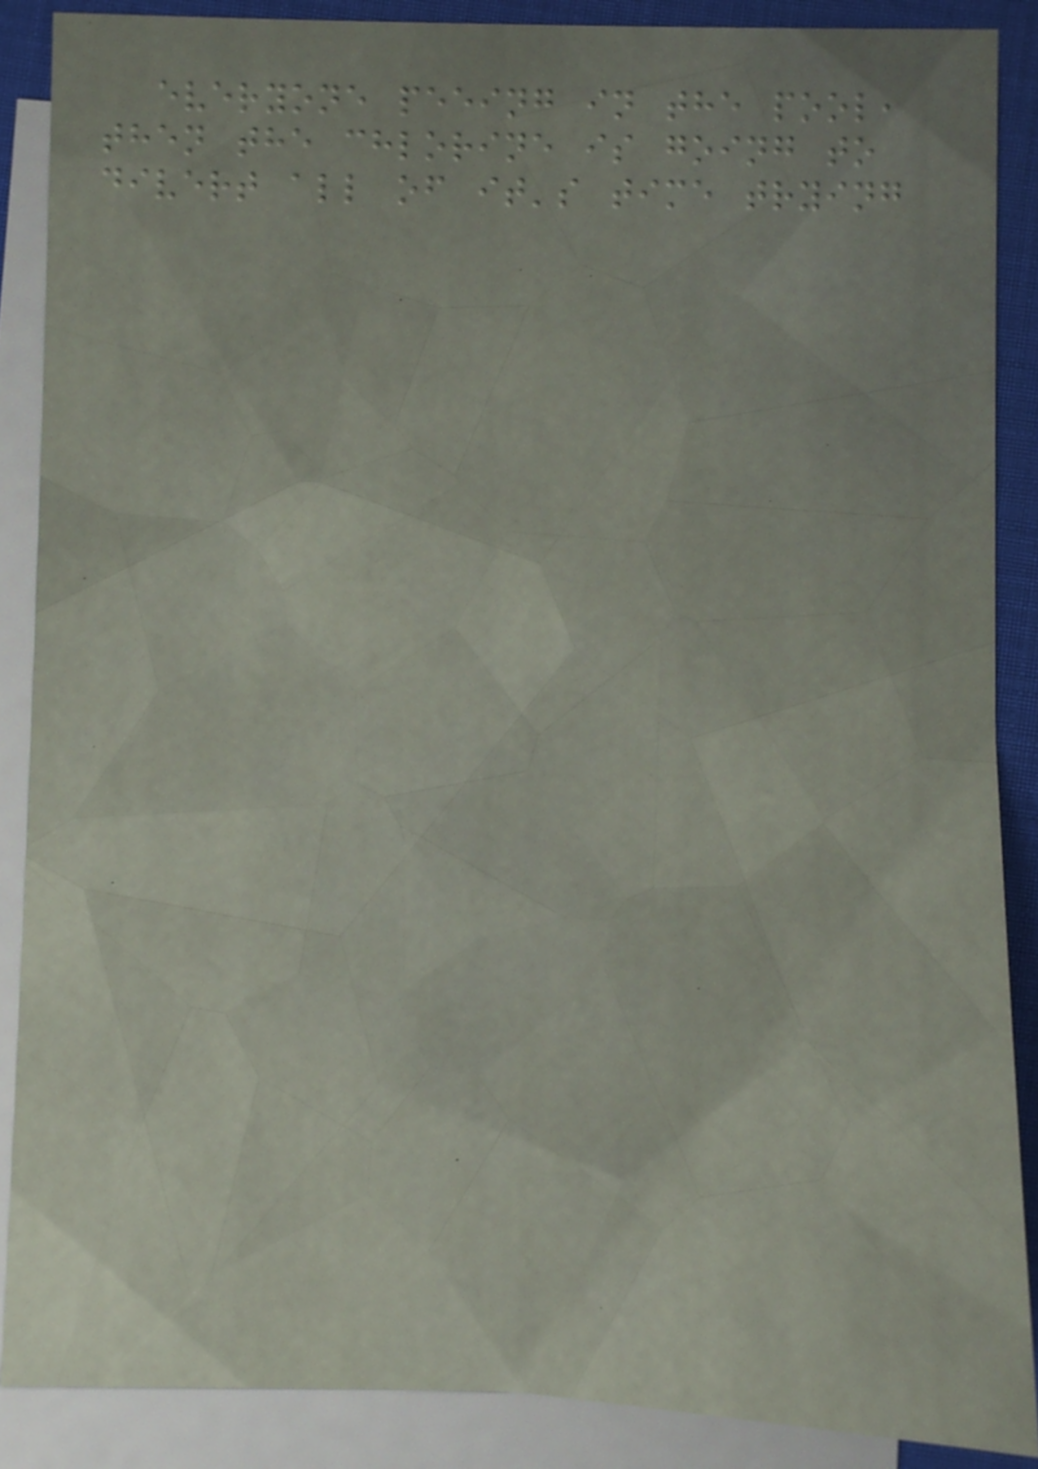everyone peeing in the pool,
then the chlorine is going to
divert all of it's time trying
